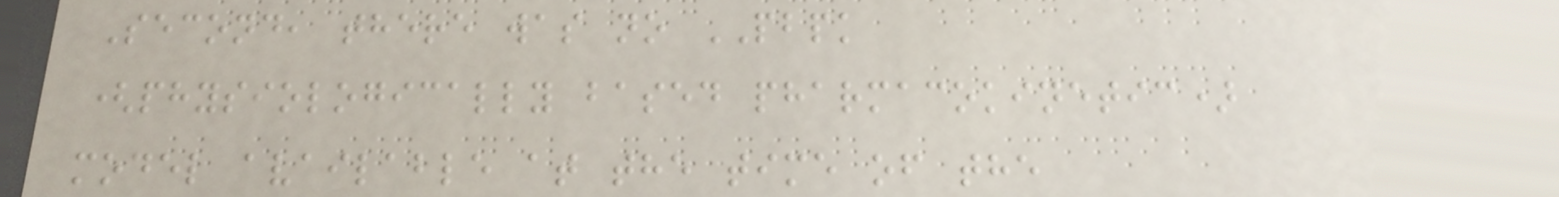Second, there was no PBPK
(physiologically based pharmacokinetic)
model available at the time of the
